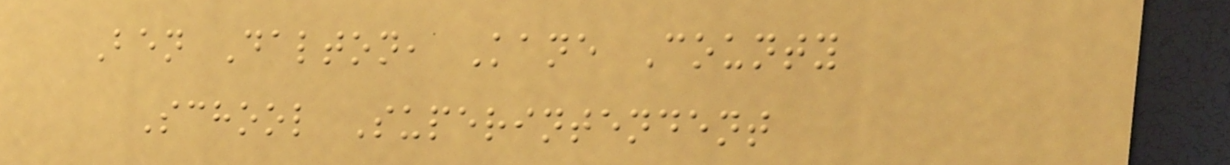Ben Dalton, Kane County
School Superintendent
